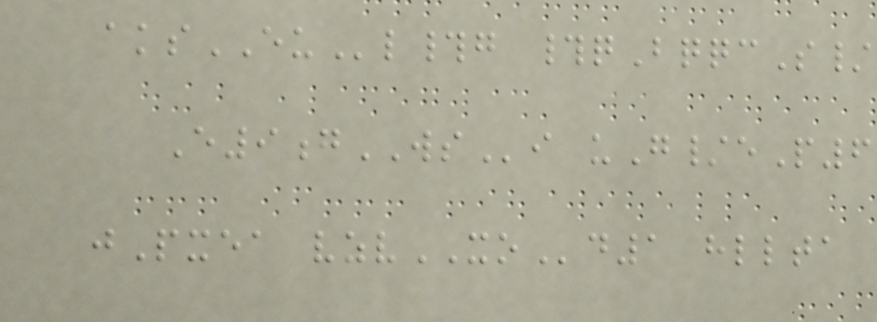aksEUl#g #qBqqcS/
E9gWSi uG/eP6
jPxea vzvXOd1 hllta
